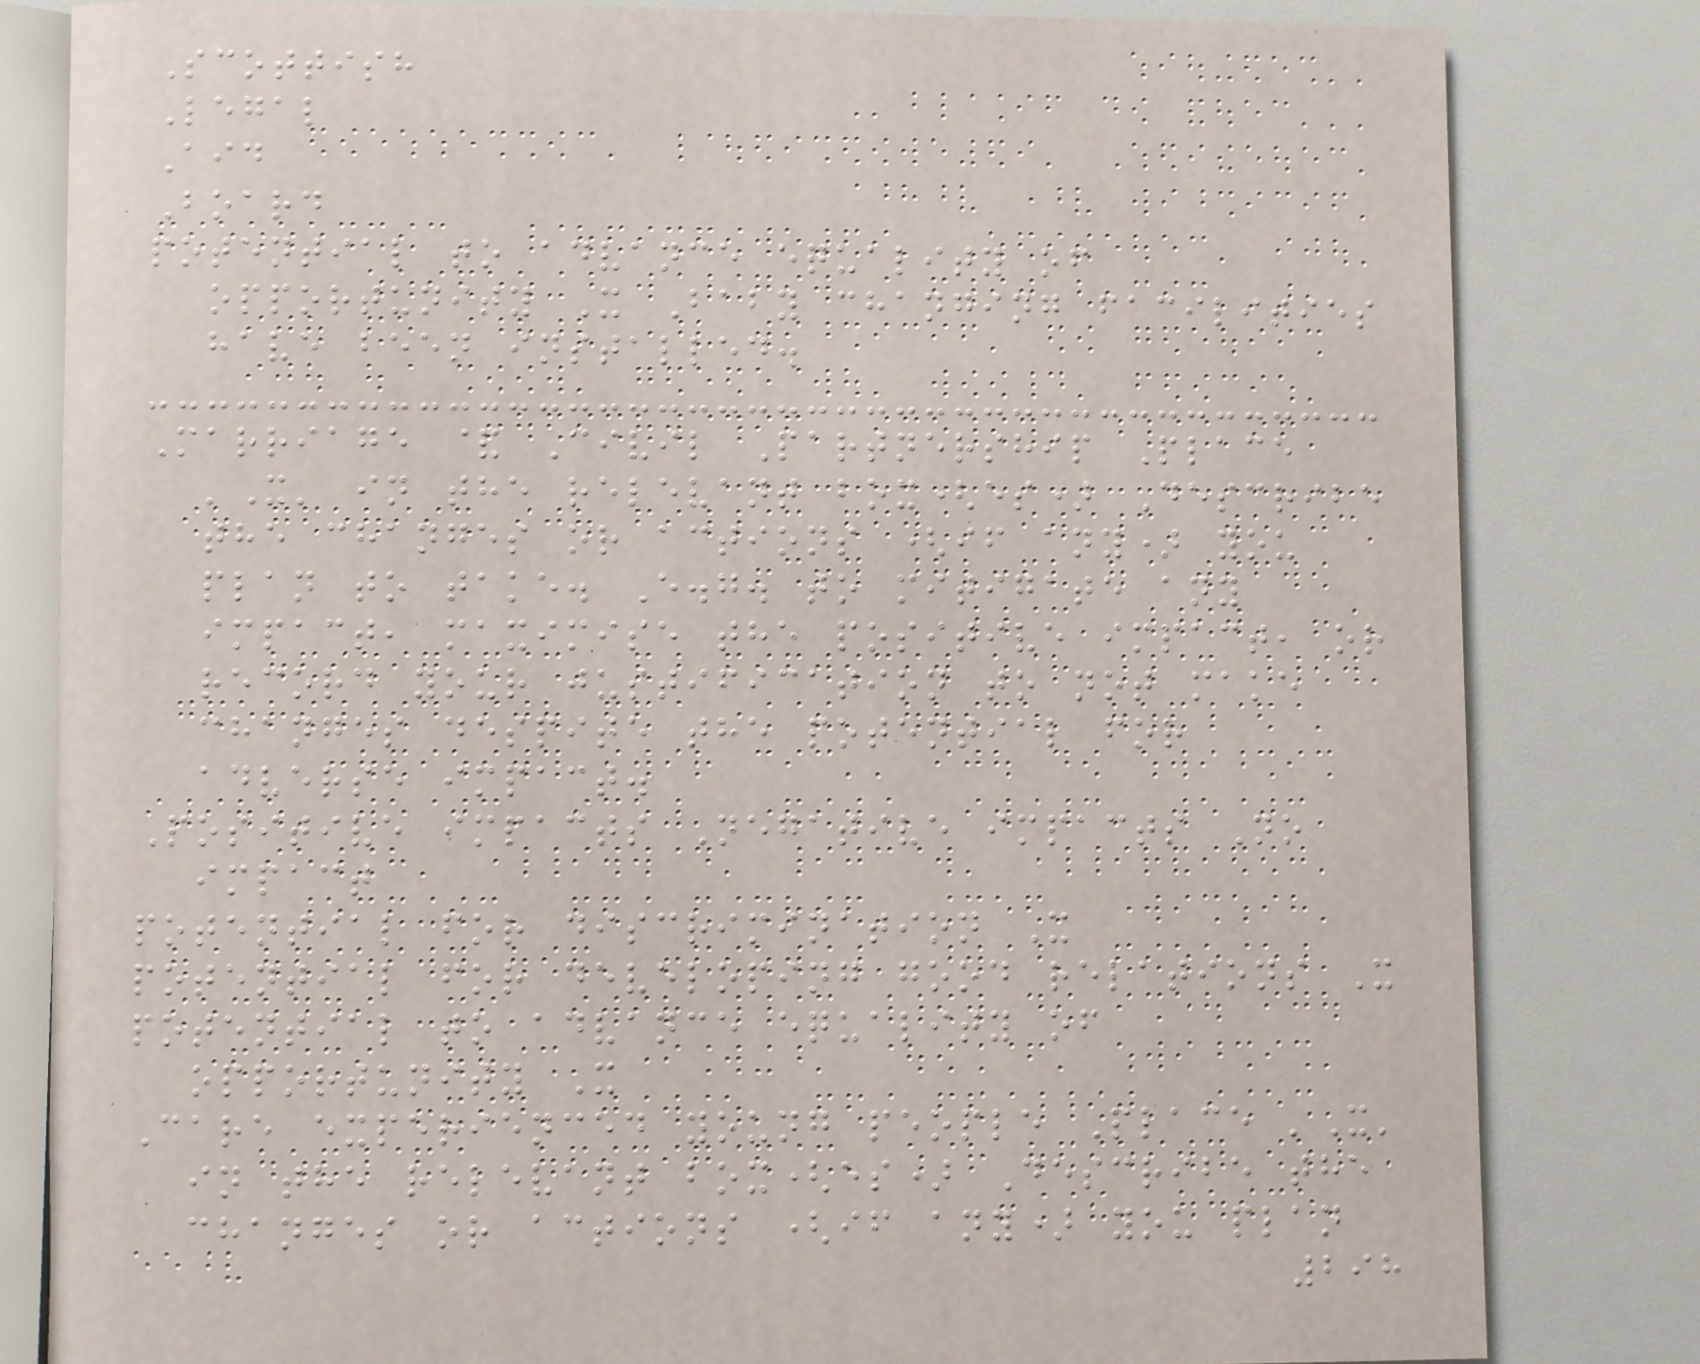Scottish
Legal
Aid
Board
potential to advance equality of
opportunity X Baby changing facilities
have been installed.
Marriage & Civil Partnership Place
'X' in the relevant box(es) Describe
the changes or actions (if any) you
plan to take. E.g. to mitigate any
impact, maximise the positive impact, or
record your justification to not make
changes despite the potential for
adverse impact.
Positive impacts Negative impacts No
impact
potential for discrimination X
potential for developing good relations X
potential to advance equality of
opportunity X
Care experienced young people Place 'X'
in the relevant box(es) Describe the
changes or actions (if any) you plan
298
